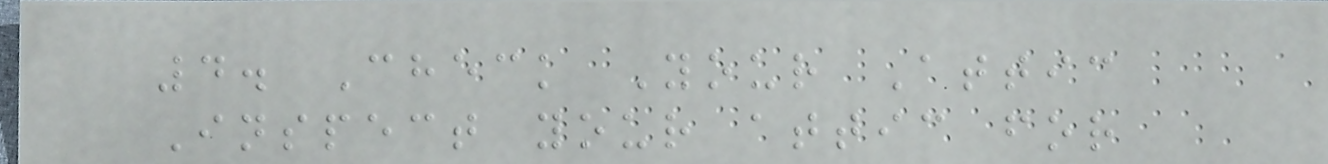4. Check Your Attic
Inspect your attic for
